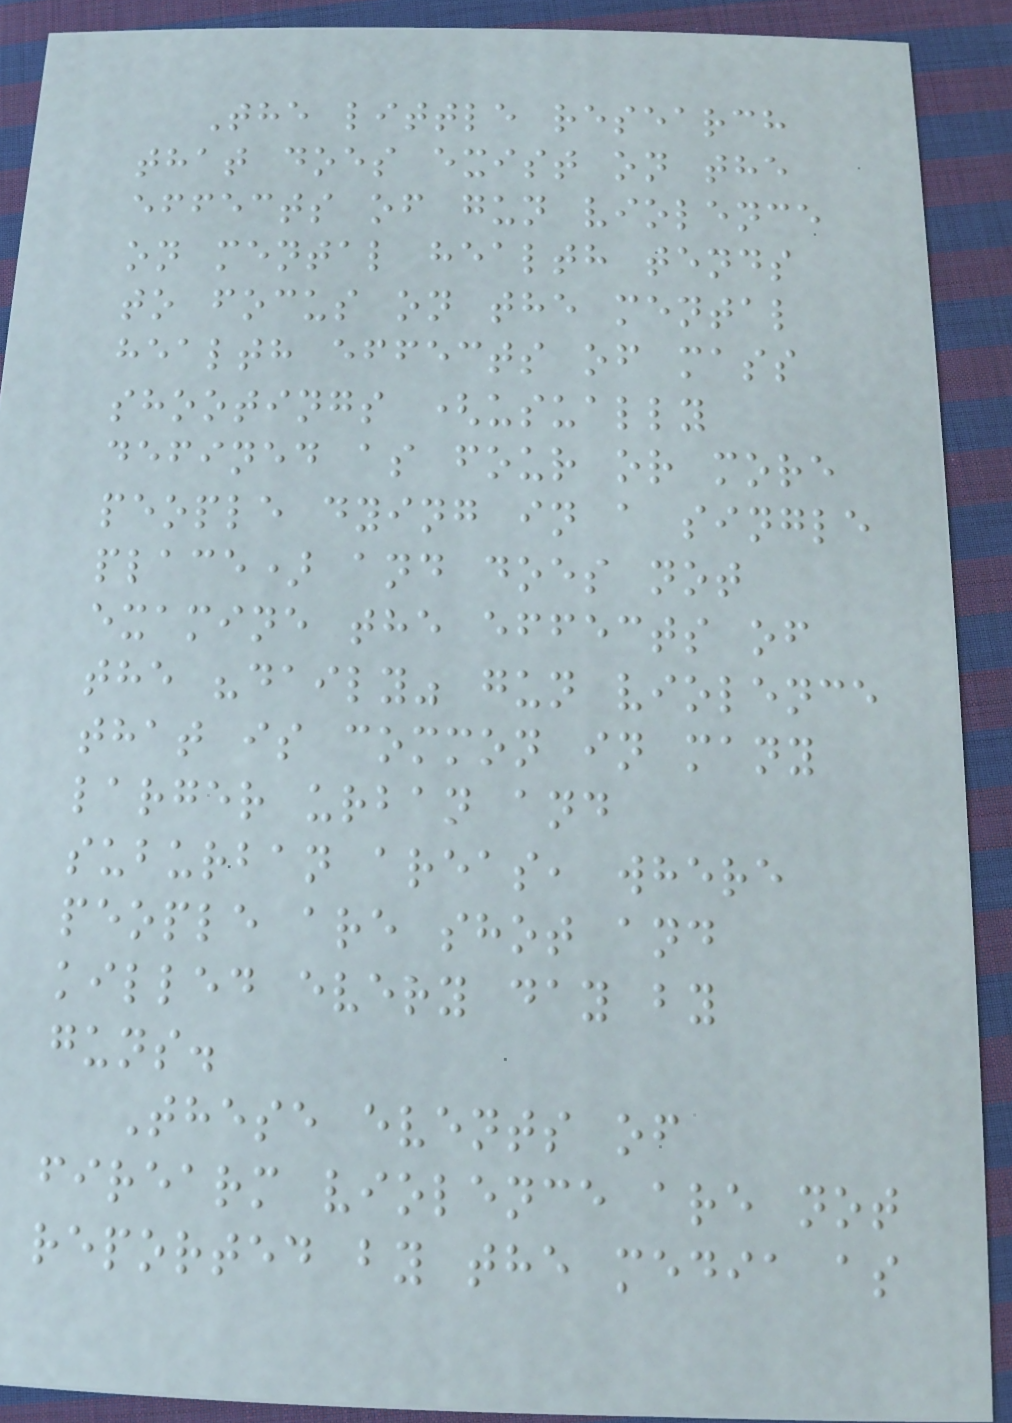The little research
that does exist on the
effects of gun violence
on mental health tends
to focus on the mental
health effects of mass
shootings (usually
defined as four or more
people dying in a single
place) and does not
examine the effects of
the "daily" gun violence
that is common in many
larger urban and
suburban areas, where
people are shot and
killed every day by
guns.
These events of
firearm violence are not
reported by the media as
